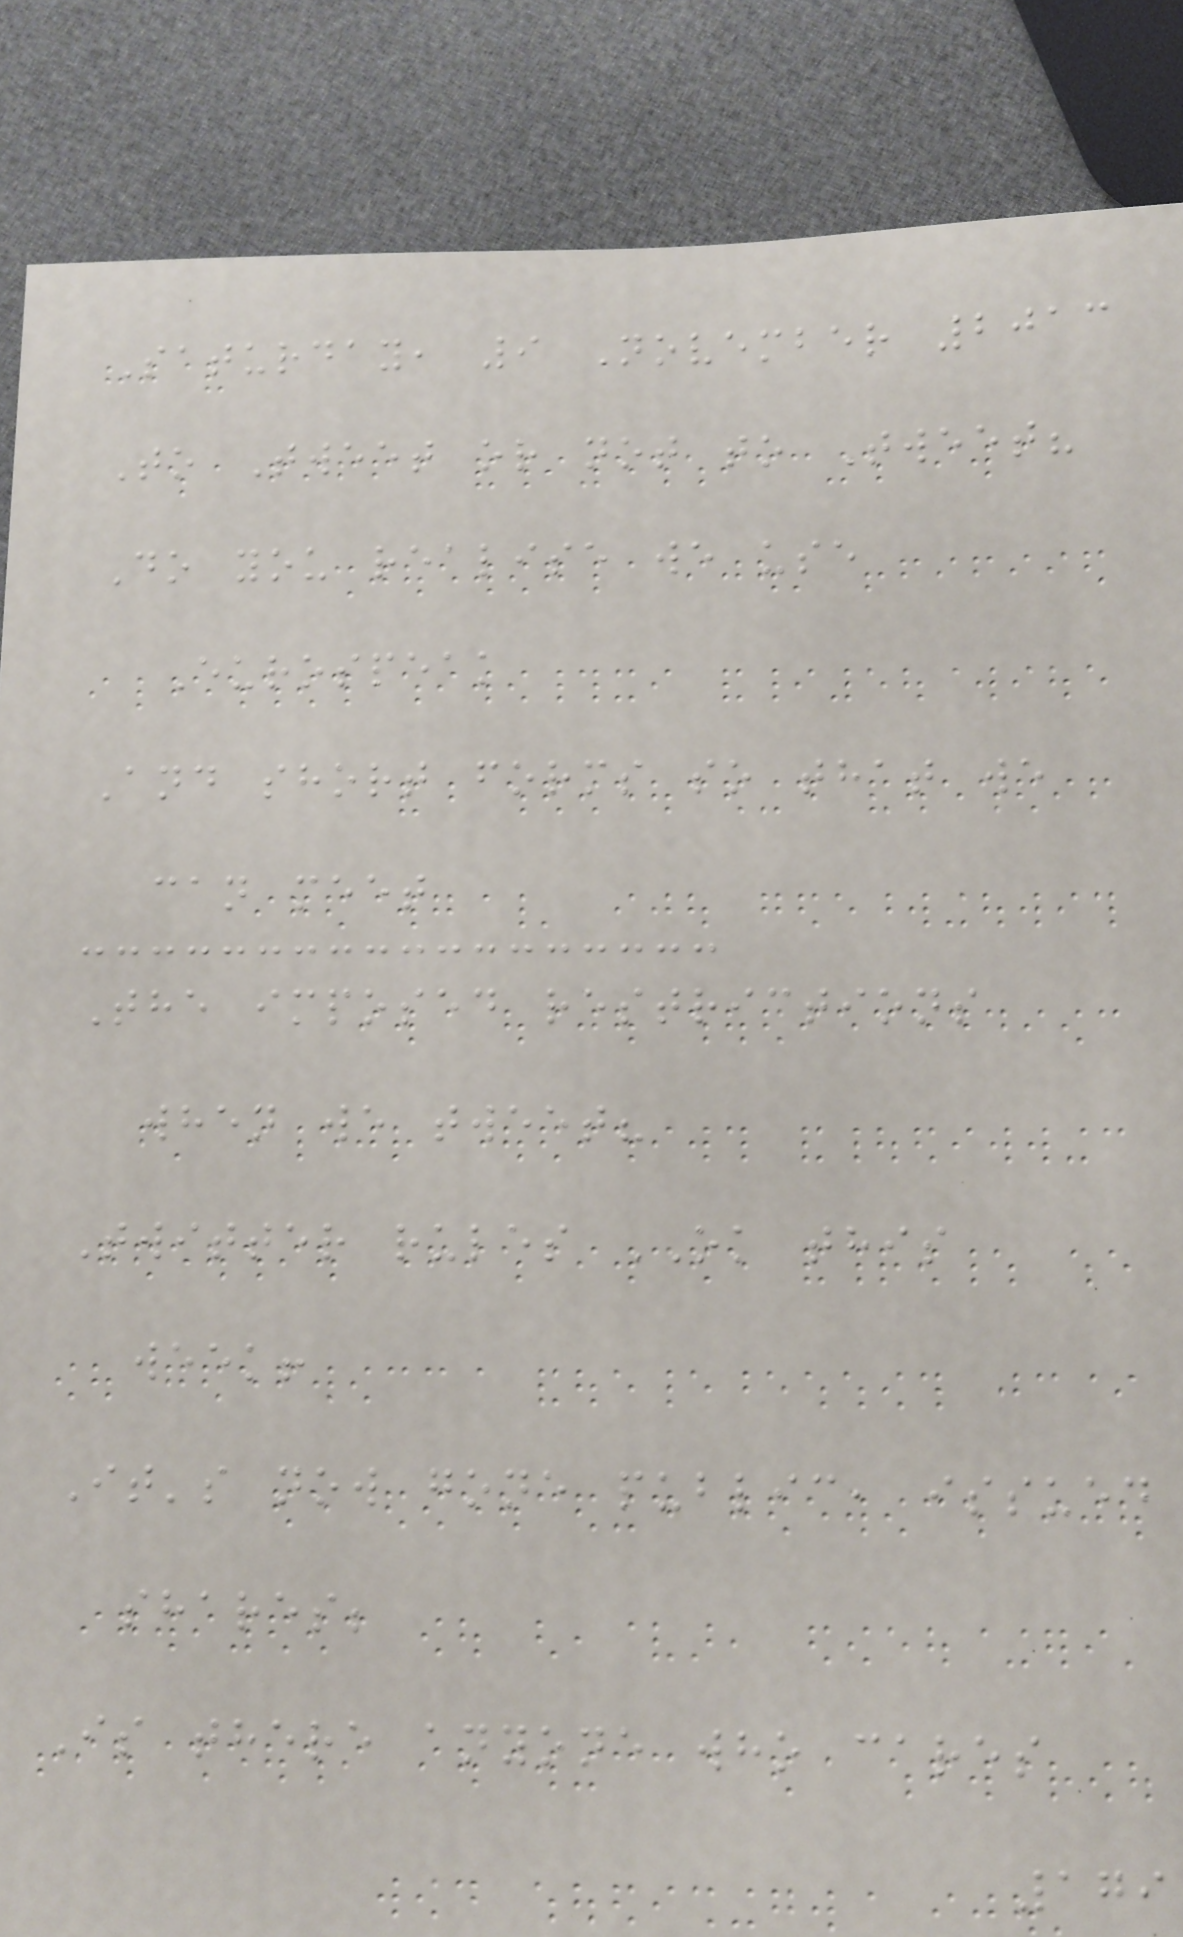Saturday, 9 November 2013
To Tweet or not to Tweet?
Do you realise we use
Eurospeak
And short forms so that we
can meet
The imposed restrictions
when we tweet?
Twitter rules OK this
week!
It's now gone public, issued
shares;
Is there anyone who cares
179
